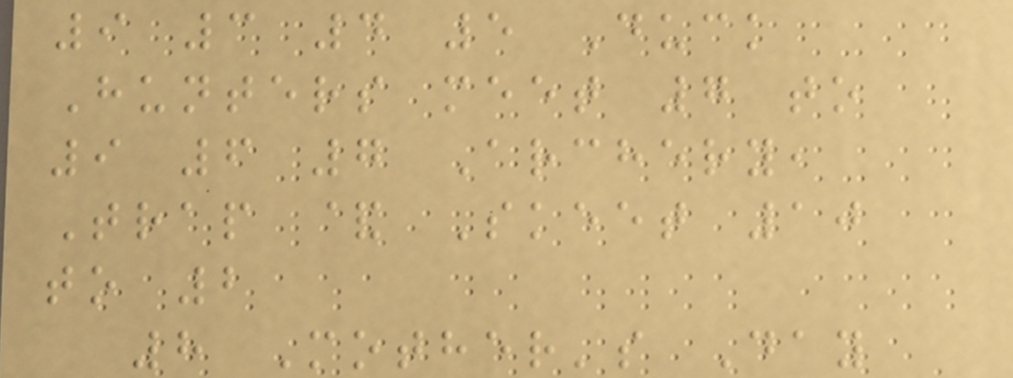9 3 4 5 Duck
Hunters meet 7 to
9 6 7 Archery,
Trap & Skeet 10
to 2
8 Mother's Day
